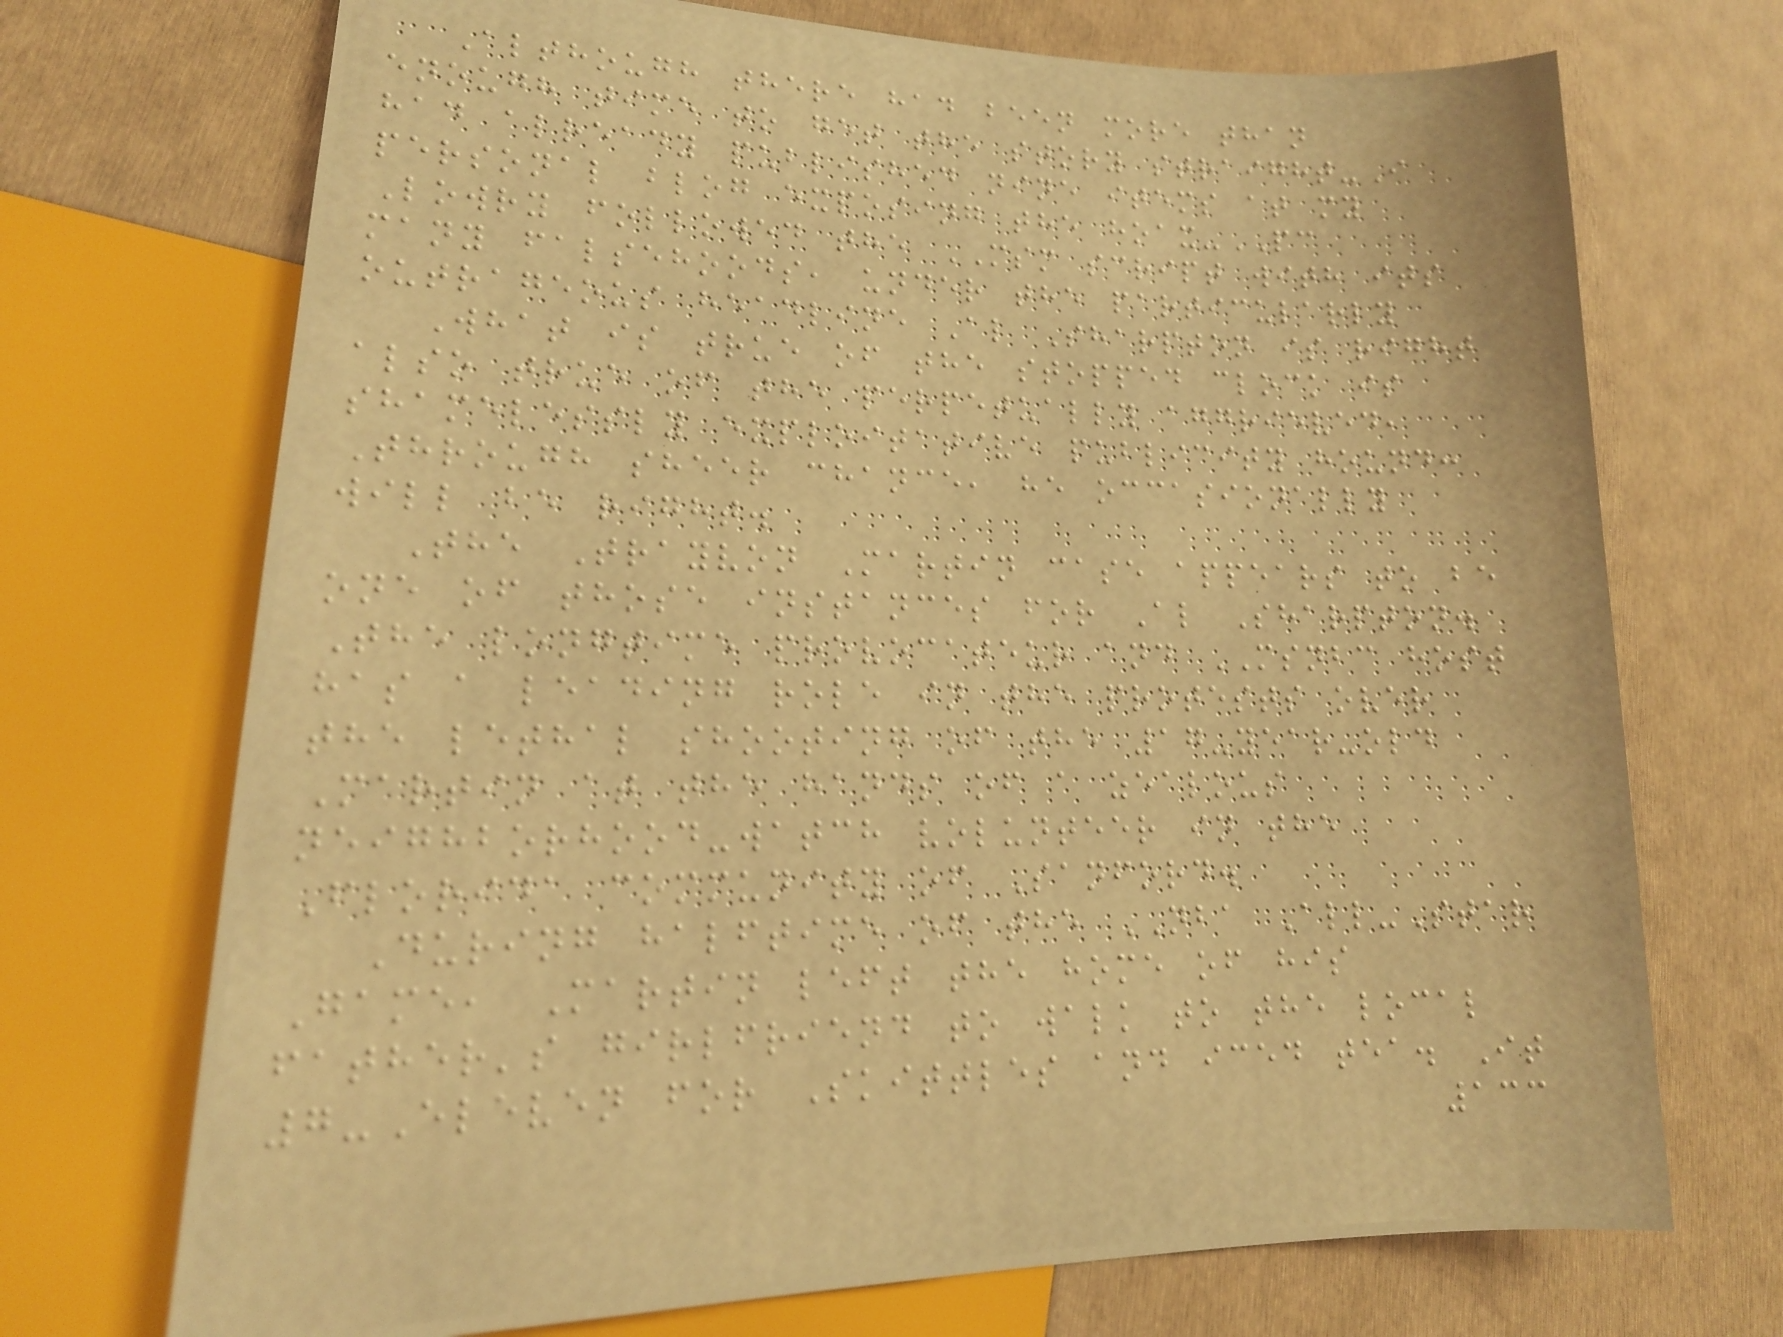Although there had been more than
enough time to get the story straight-I
had already published nine items at my
personal blog exposing the hoax-PC
Lowry followed the MSM script with its
many falsehoods, under the particularly
outrageous headline Al Sharpton is right
What is true of the stopped clock is
also true of the perpetually aggrieved,
shamelessly exploitative publicity hound:
Through sheer chance, he occasionally
will be right.
The Trayvon Martin case appears to be
one of those instances for Al Sharpton.
The longtime provocateur and MSNBC host
has a leading role in the protests over
the lethal shooting of the 17-year-old
Martin at the hands of a zealous
neighborhood-watch volunteer in the
Florida community of Sanford.
During halftime of the NBA All-Star
Game, Martin left the home of his
father's girlfriend to walk to the local
7-Eleven for Skittles and iced tea. It
133
